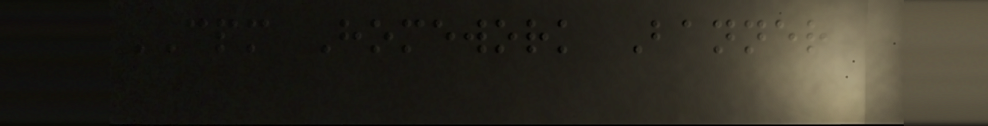CPM Homework Banner
